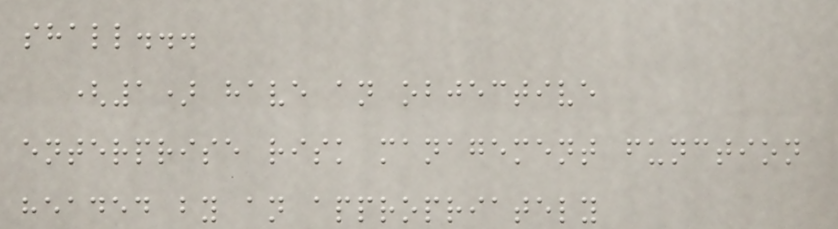shall...
(1) have an objective
enterprise risk management function
headed by an appropriately
